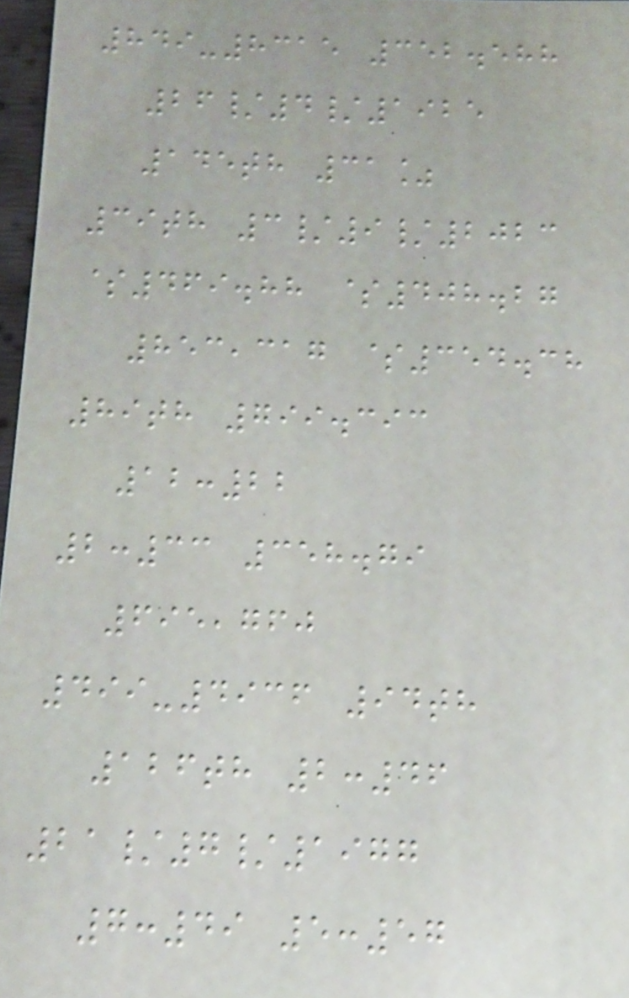849-8315 352.588
26/4/1925
145th 31%
39th 3/9/2023
$469.88 $408.27
853,317 $354.38
89th 799.393
12:22
2:33 358.79
695,760
499-4936 94th
126th 2:46
21/7/1977
7:49 5:57
